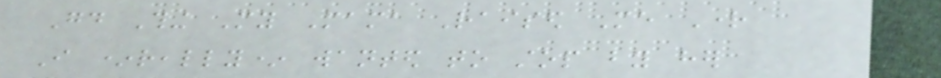Good Thing My Mama Raised Me Right
I *really* wanted to stop by her
